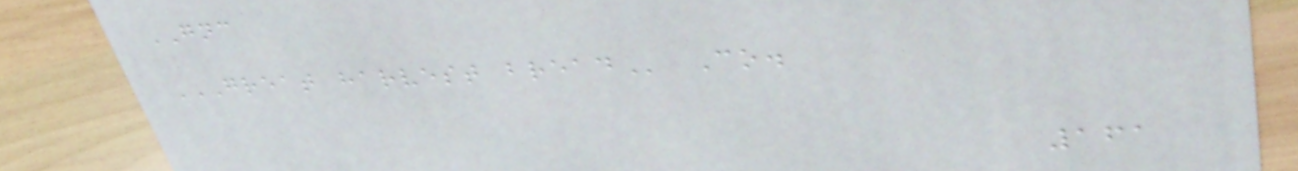GNC
GREAT HARVEST BREAD Co.
161
